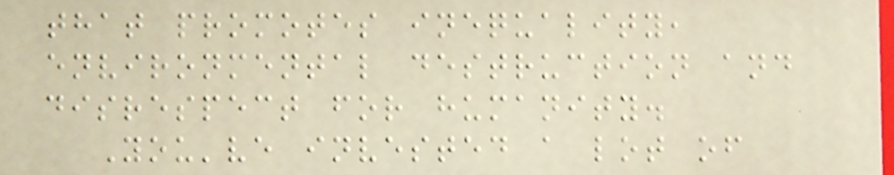that promotes inequality,
environmental destruction and
disrespect for humanity.
You've invested a lot of
